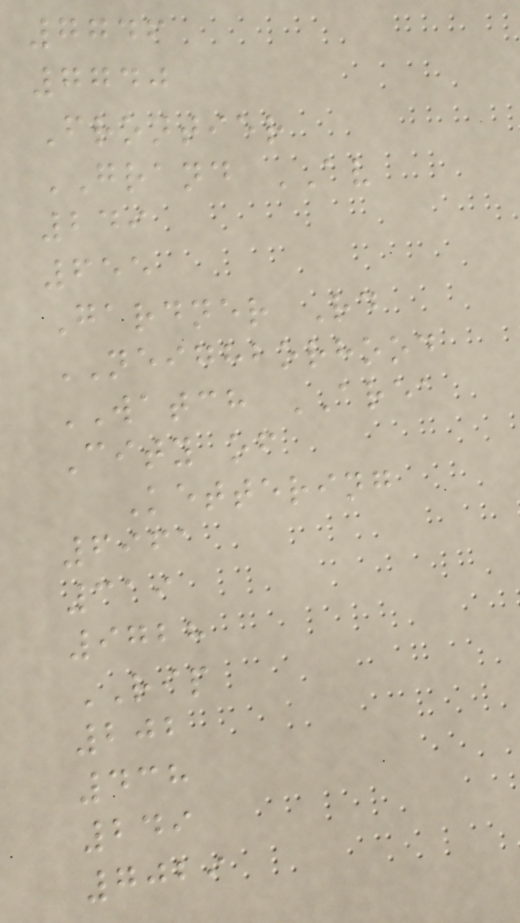7746
7740
Frontier
GRAND AV
249
655
Gardner Rd
NEIGHBORHOOD
WATCH AREA
City of
Kettering
6961
319
9728
RIP
202
438
249
7029
